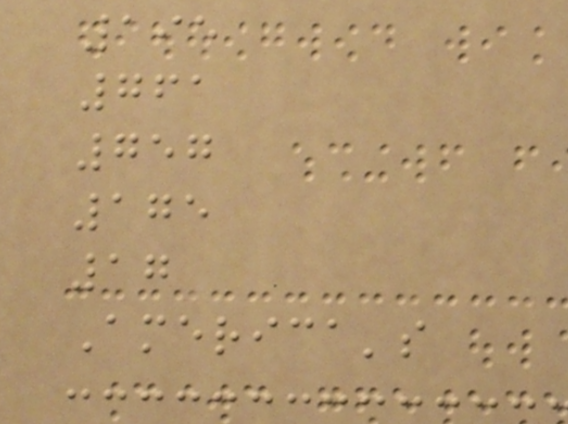195
761
757
175
17
America's
